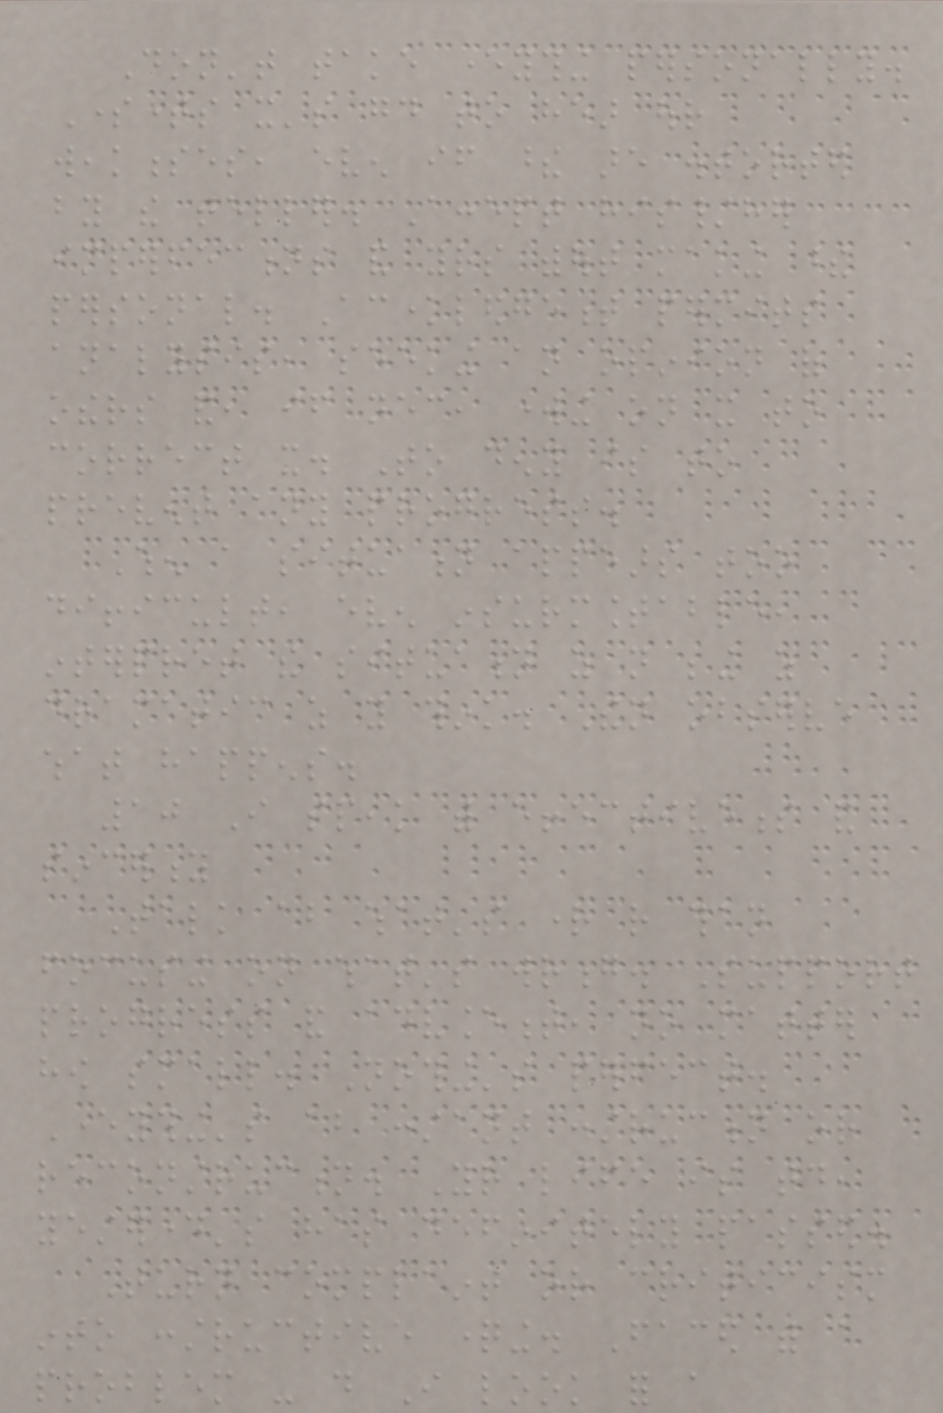Don't take everything personally.
Sometimes it's good to hear our
weaknesses, even if these are distorted
by the teller. Accept his/her
imperfections and yours without making these
personal. Acknowledgement permits
analysis, seeking an opinion of
others and, if necessary, working on it to
correct it. To deny is to
prevent any progress.
When a situation appears too
difficult, even insurmountable,
interpret the situation as not being as
dramatic as you think. Then observe
what happens.
10 I speak with effectiveness and
sincerity
Talk about what's right rather than
focusing on what's wrong. Support
progress and advancement, no matter
how small. Nothing's perfect.
Everything's about constant construction or
reconstruction. Your life is today,
yesterday's has definitely passed.
Turn complaint or criticism
into constructive questioning. Faced with a
problem - do I look for a
